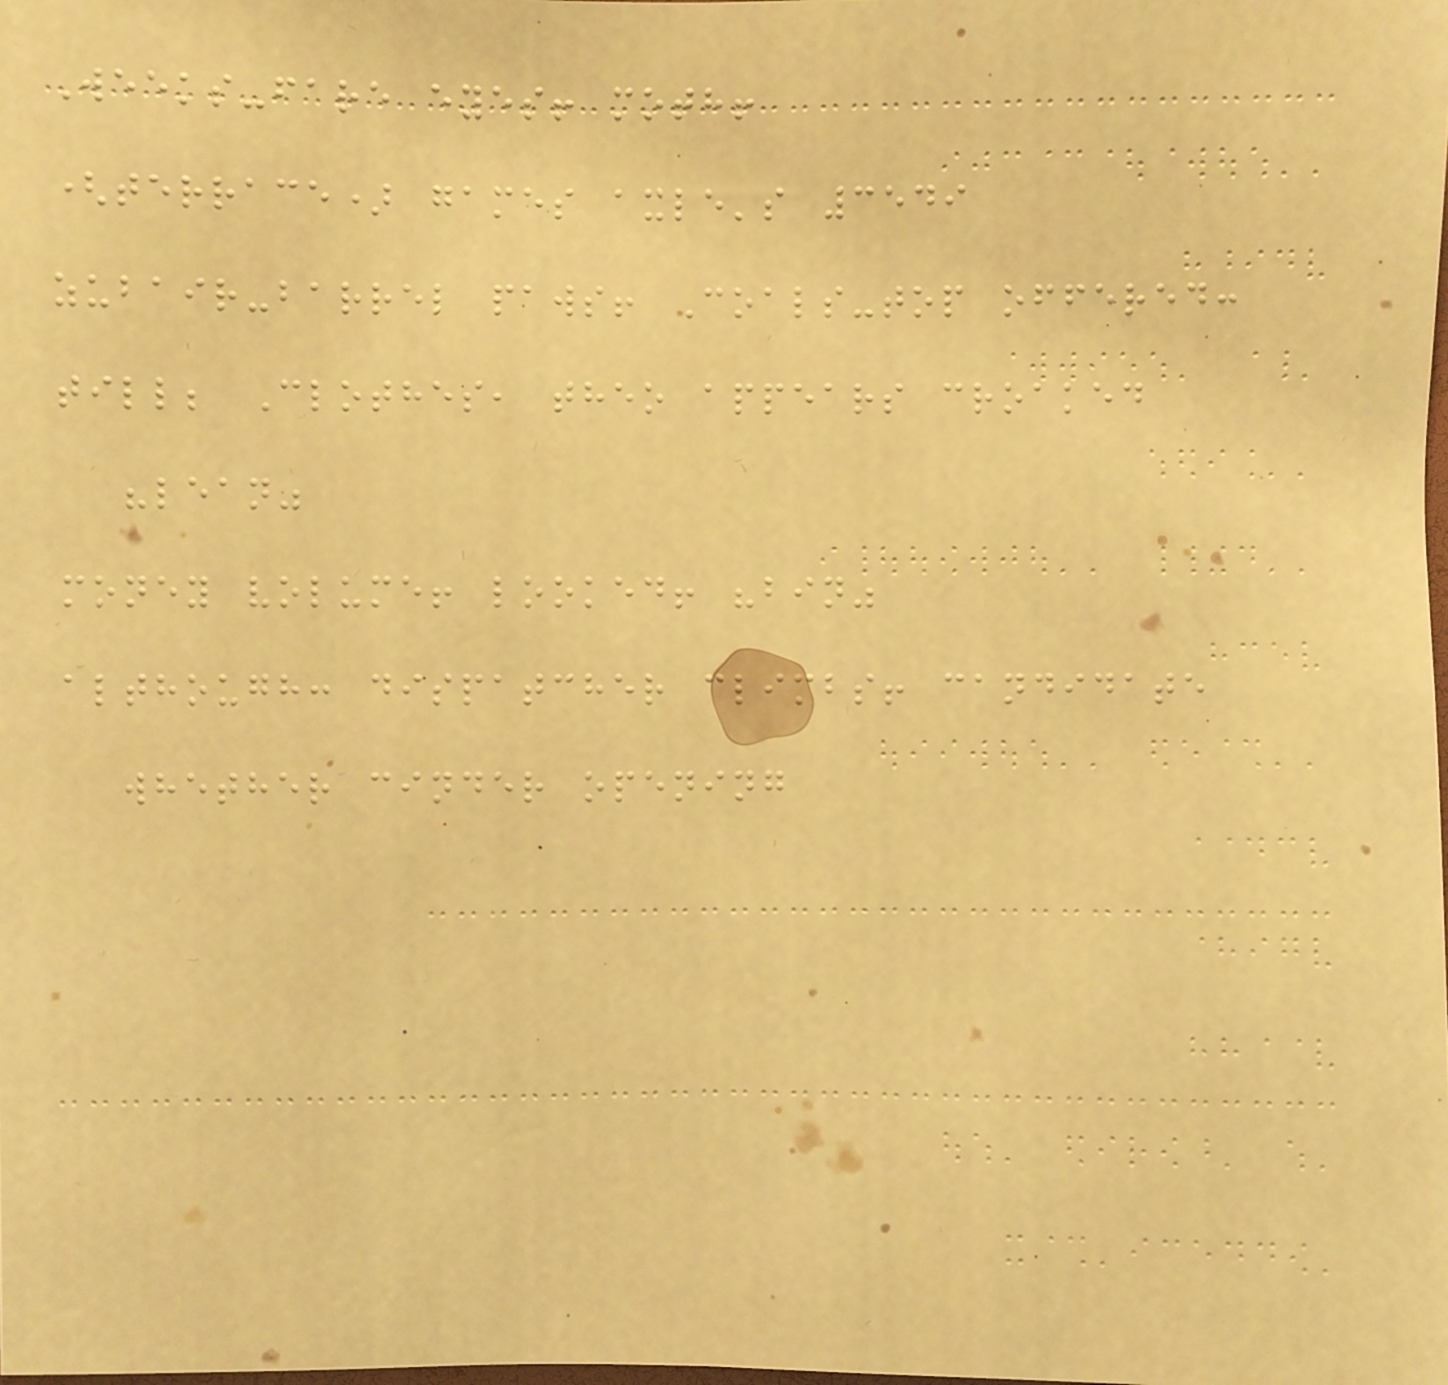Weeks-fare eyes! moth!
(terrace) games axle's 3549
zubair-barrel paws! Coals-top offered:
till; Clothes, theo appears croaked
"lean"
money volume! looked! "bin"
although: dispatcher climbs! candidate
whether cinder opening
